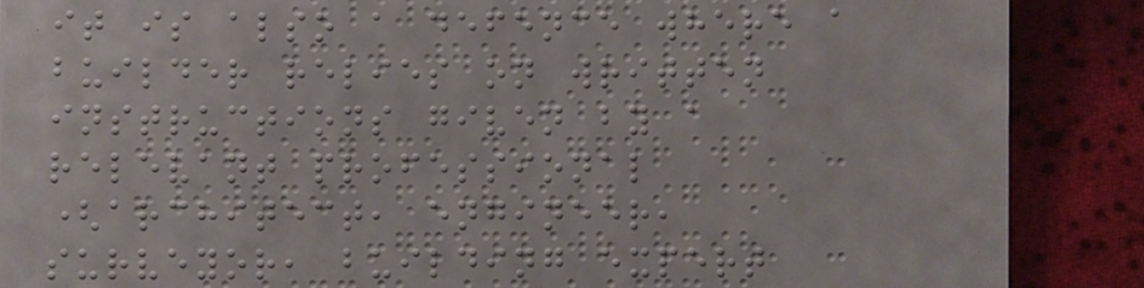it is also a defence where a
builder relies on written
instructions given by a
relevant professional
(architect, engineer,
surveyor, building expert
